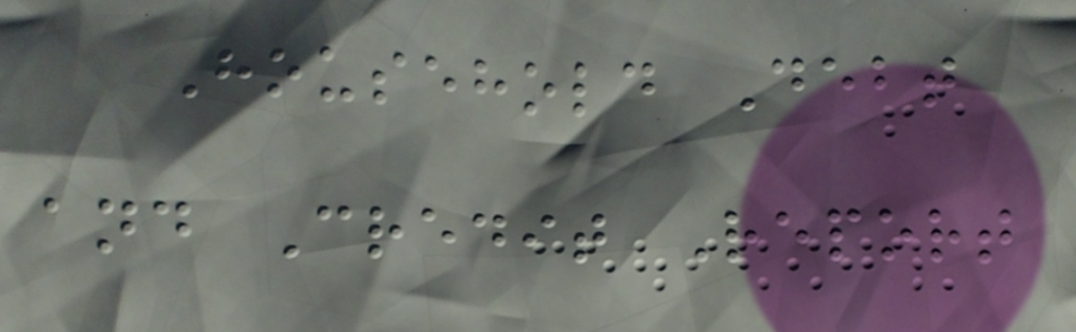Household Debt
and Credit Report
